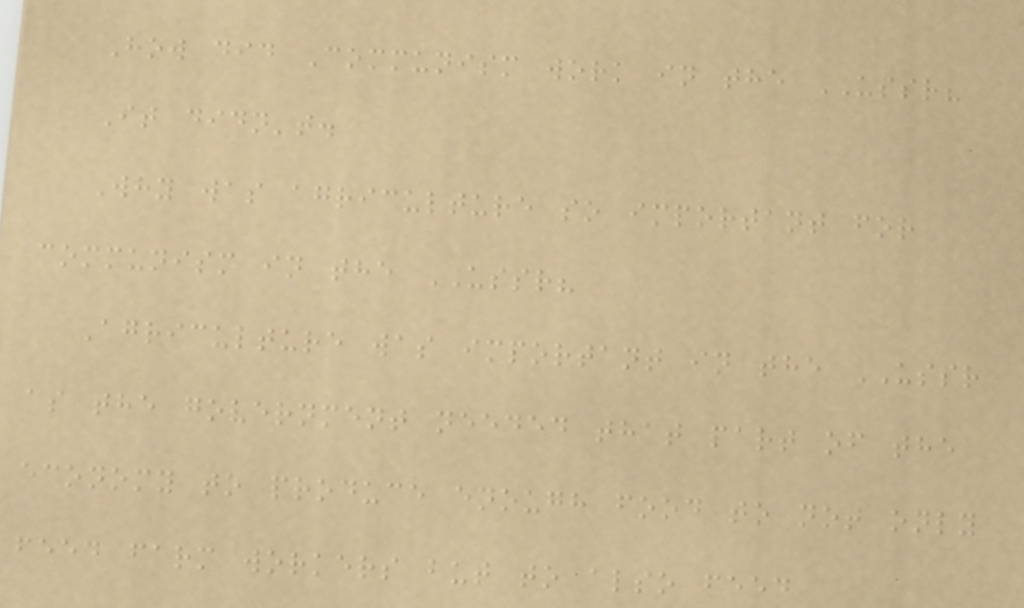How did Communism work in the USSR?
It didn't.
Why was agriculture so important for
communism in the USSR?
Agriculture was important in the USSR
as the government needed that part of the
economy to produce enough food to not only
feed farm workers but to also feed
